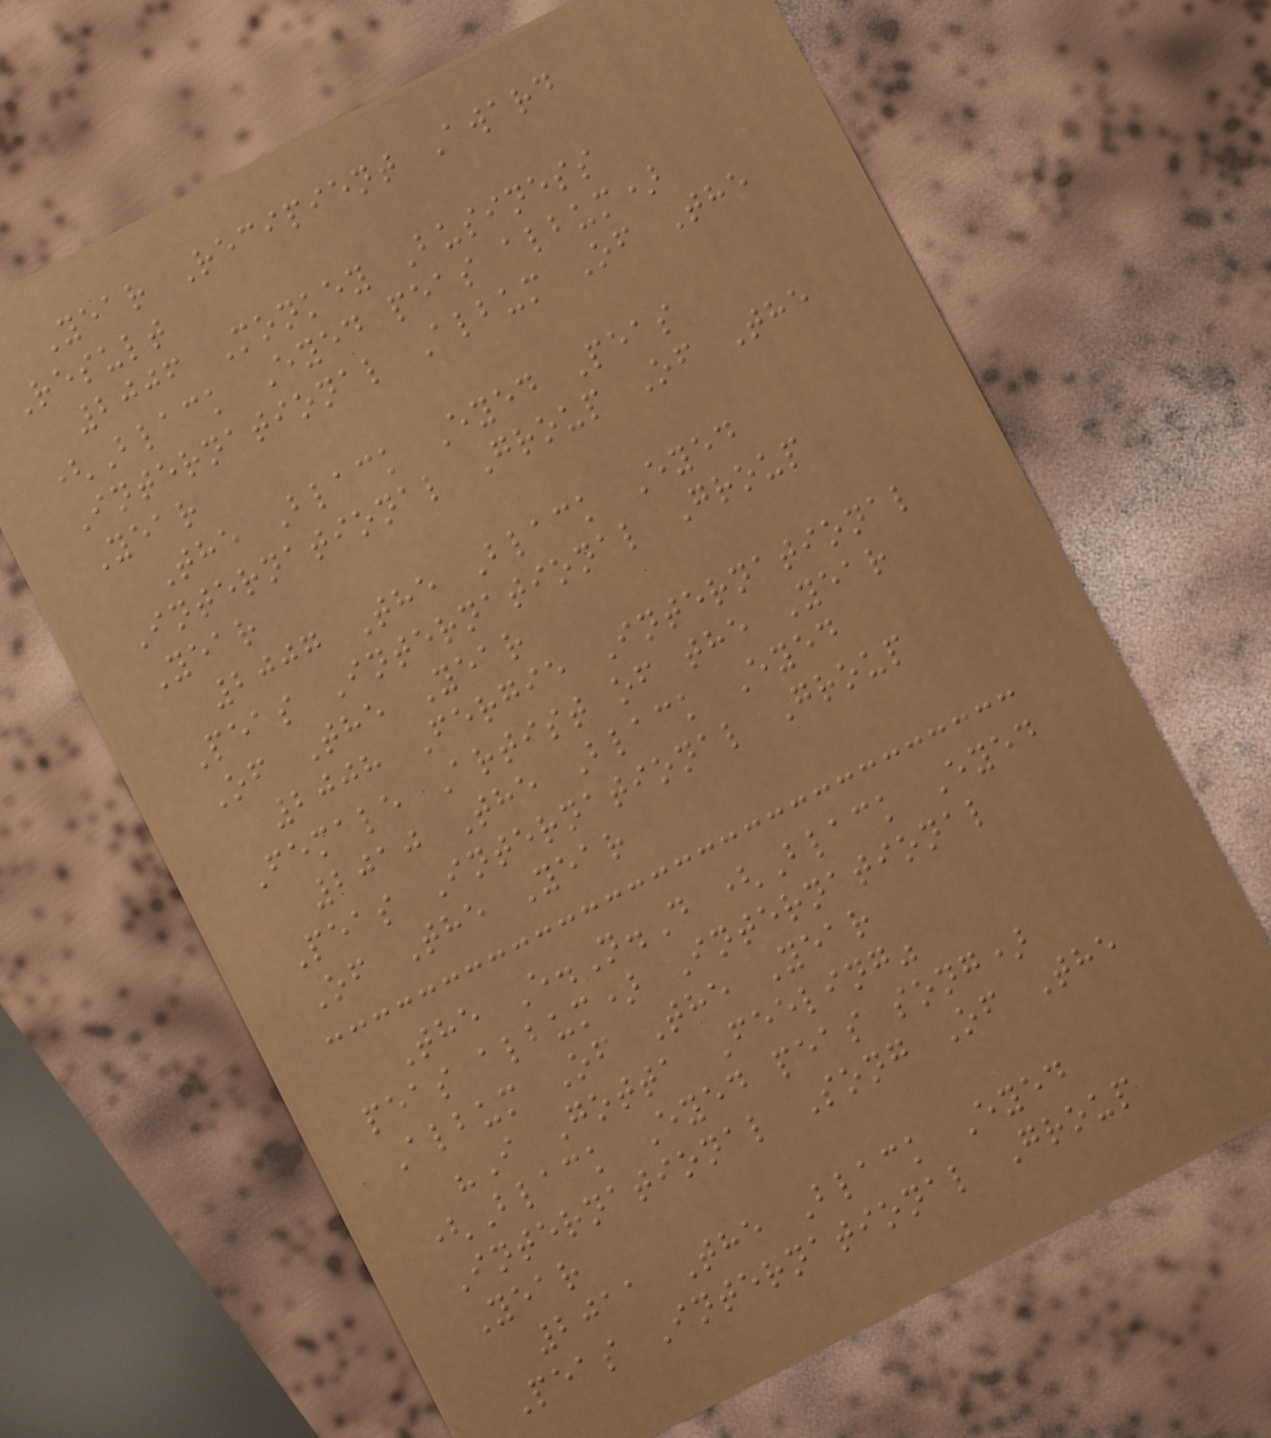Year Recipient Award
Result
2006 Monkey Business
(Black Eyed peas album)
International Album Of The
Year
The Black Eyed Peas
International Group Of The
Year
2007 The Black Eyed
Peas International Group
Of The Year
2008 Fergie International
Female Artist of the Year
2010 The Black Eyed
Peas International Group
Of The Year
The E.N.D (Black Eyed
peas album) International
Album Of The Year
"I Gotta Feeling"
(Black Eyed peas song)
International Song Of The
Year
2011 The Black Eyed
Peas International Group
